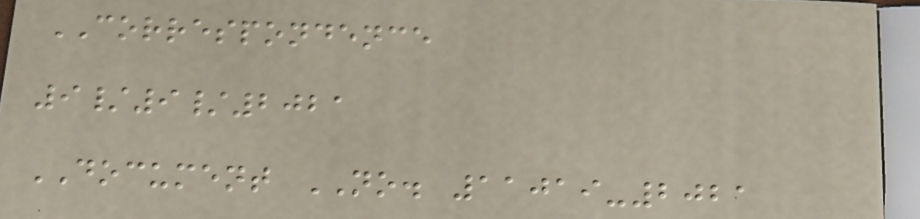CORRESPONDENCE
9/9/2021
DOCUMENT NO. 11019-2021
